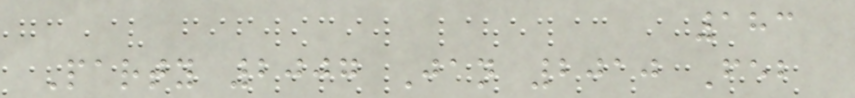183
Party 2007 Jan 2010 Feb
